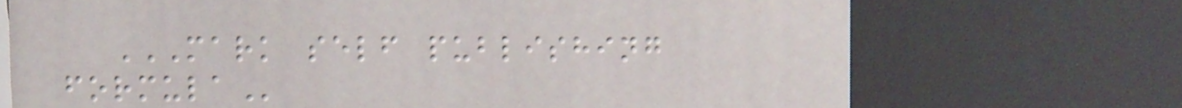MARK SELF PUBLISHING
FORMULA
